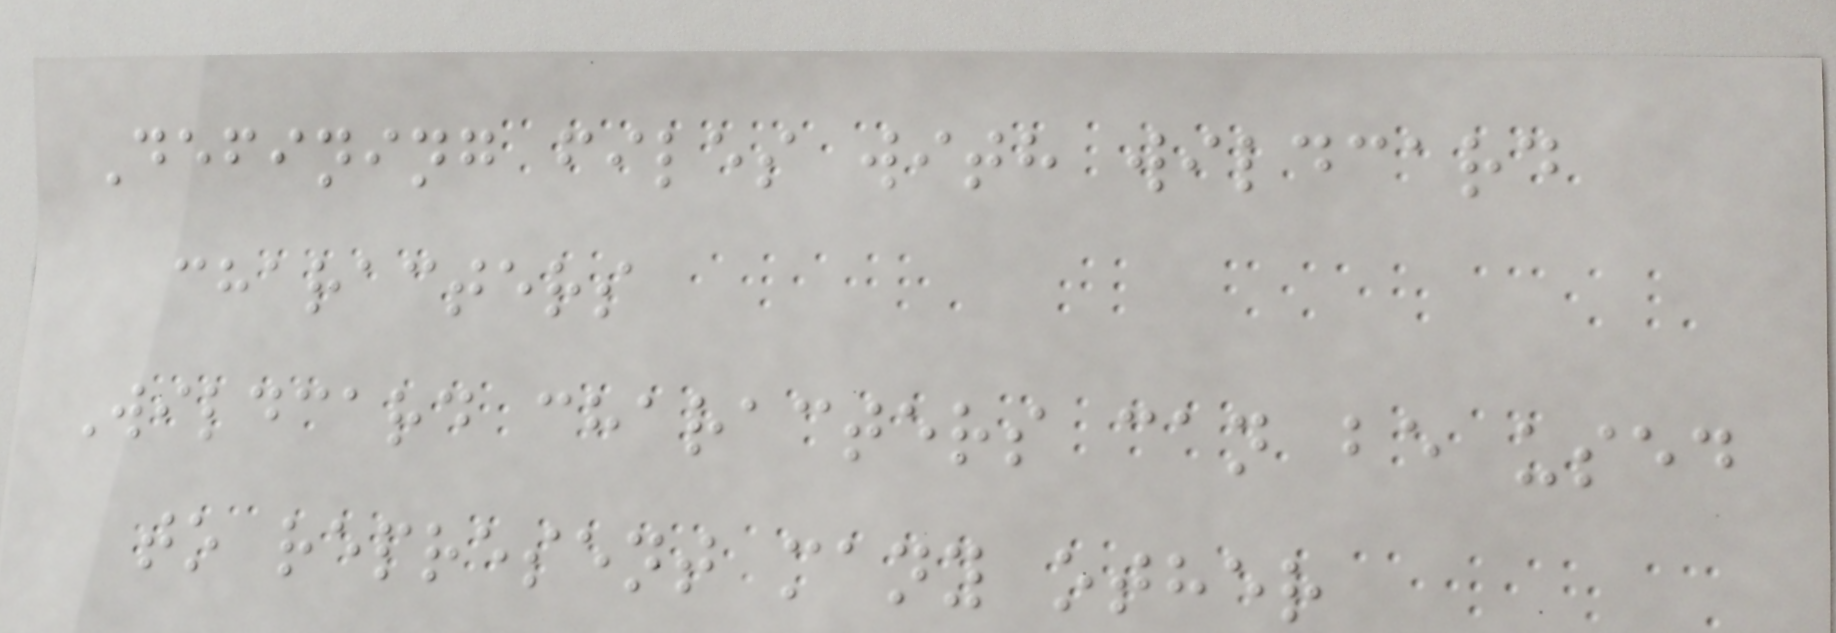Defining files with wildcard
characters
Wildcard characters can be used
to represent many other
